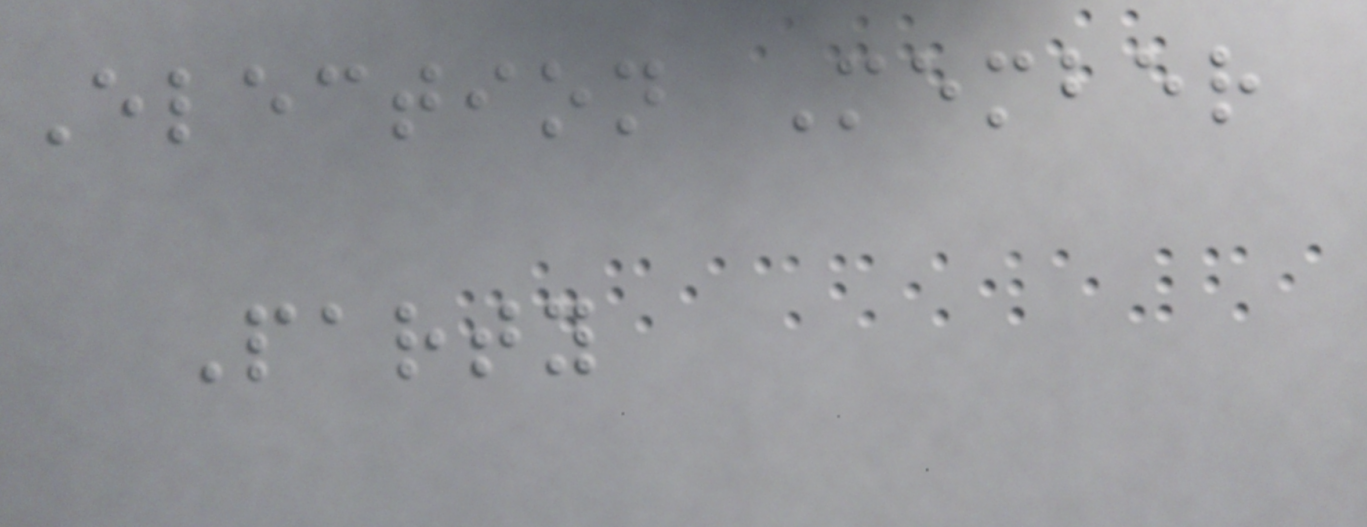Election Member
Party
